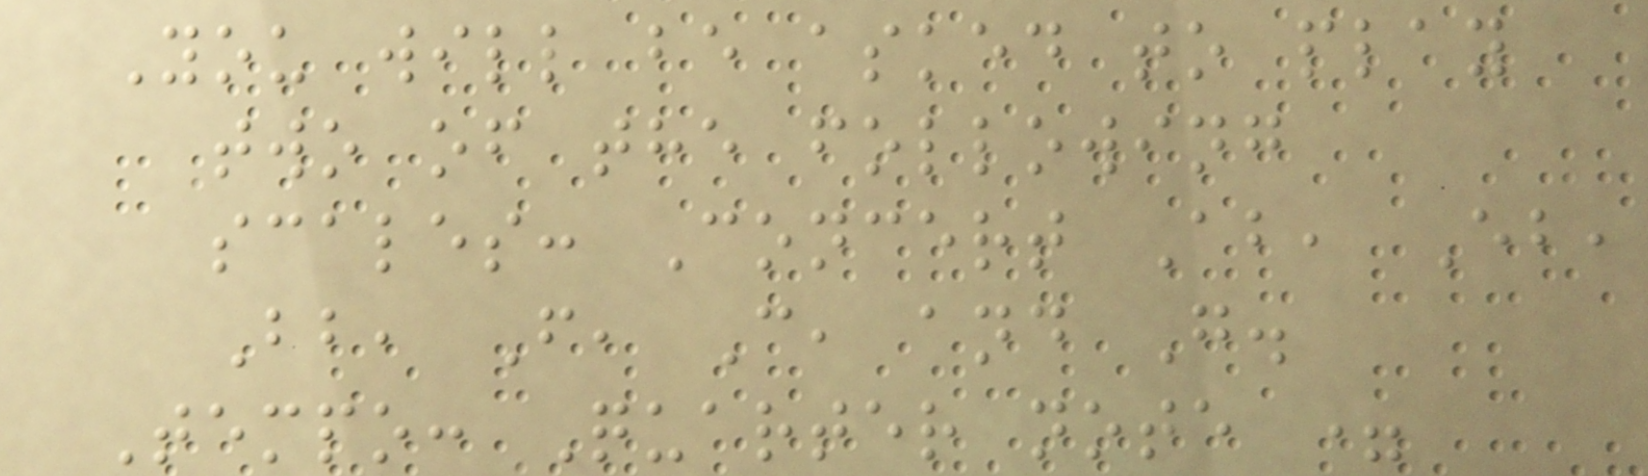You will be asked to play
two of the following
scales: Concert Ab, Eb,
Bb, F, C, and G.
Tempo: Quarter note =
